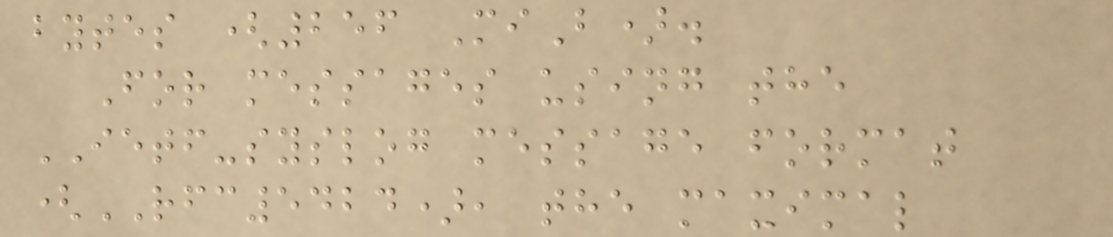bytes (256 MiB).
For messages using the
IETF-syslog message format
(RFC5424), the maximal
